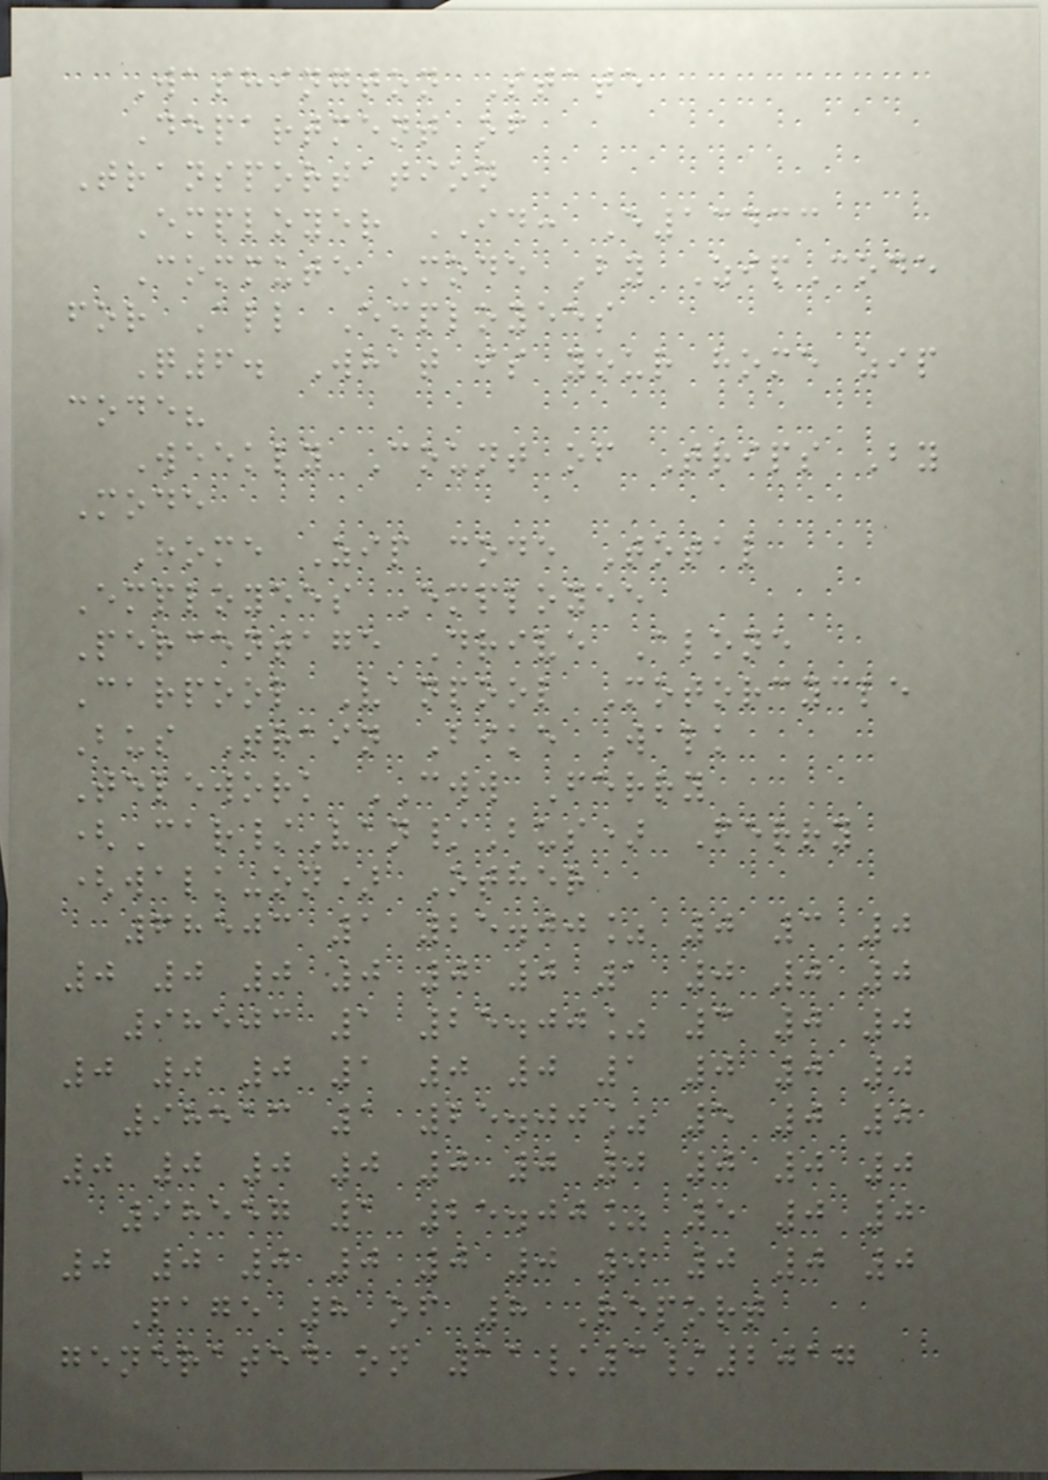Washington State
Department of
Transportation
Employer ID: E13433
Commute Mode By ZipCode
for All Employees
Q6. What is your home zip
code?
Weekly Count of Trips By
Mode
Home Zip code Total
Employees Employee
Percentage Drive Alone
Carpool Vanpool Motorcycle
Bus Train Bike Walk
Telework CWW Ferry
(Car/Van/Bus) Ferry
(walk-on) Other
68503 1 25.00% 0 3 0
0 0 0 0 0 0 1 0 0 0
98503 1 25.00% 3 0 0
0 0 0 1 0 0 1 0 0 0
98513 1 25.00% 5 0 0
0 0 0 0 0 0 0 0 0 0
98557 1 25.00% 5 0 0
0 0 0 0 0 0 0 0 0 0
Page 8 of 8 Report
generated on 11/3/2017
